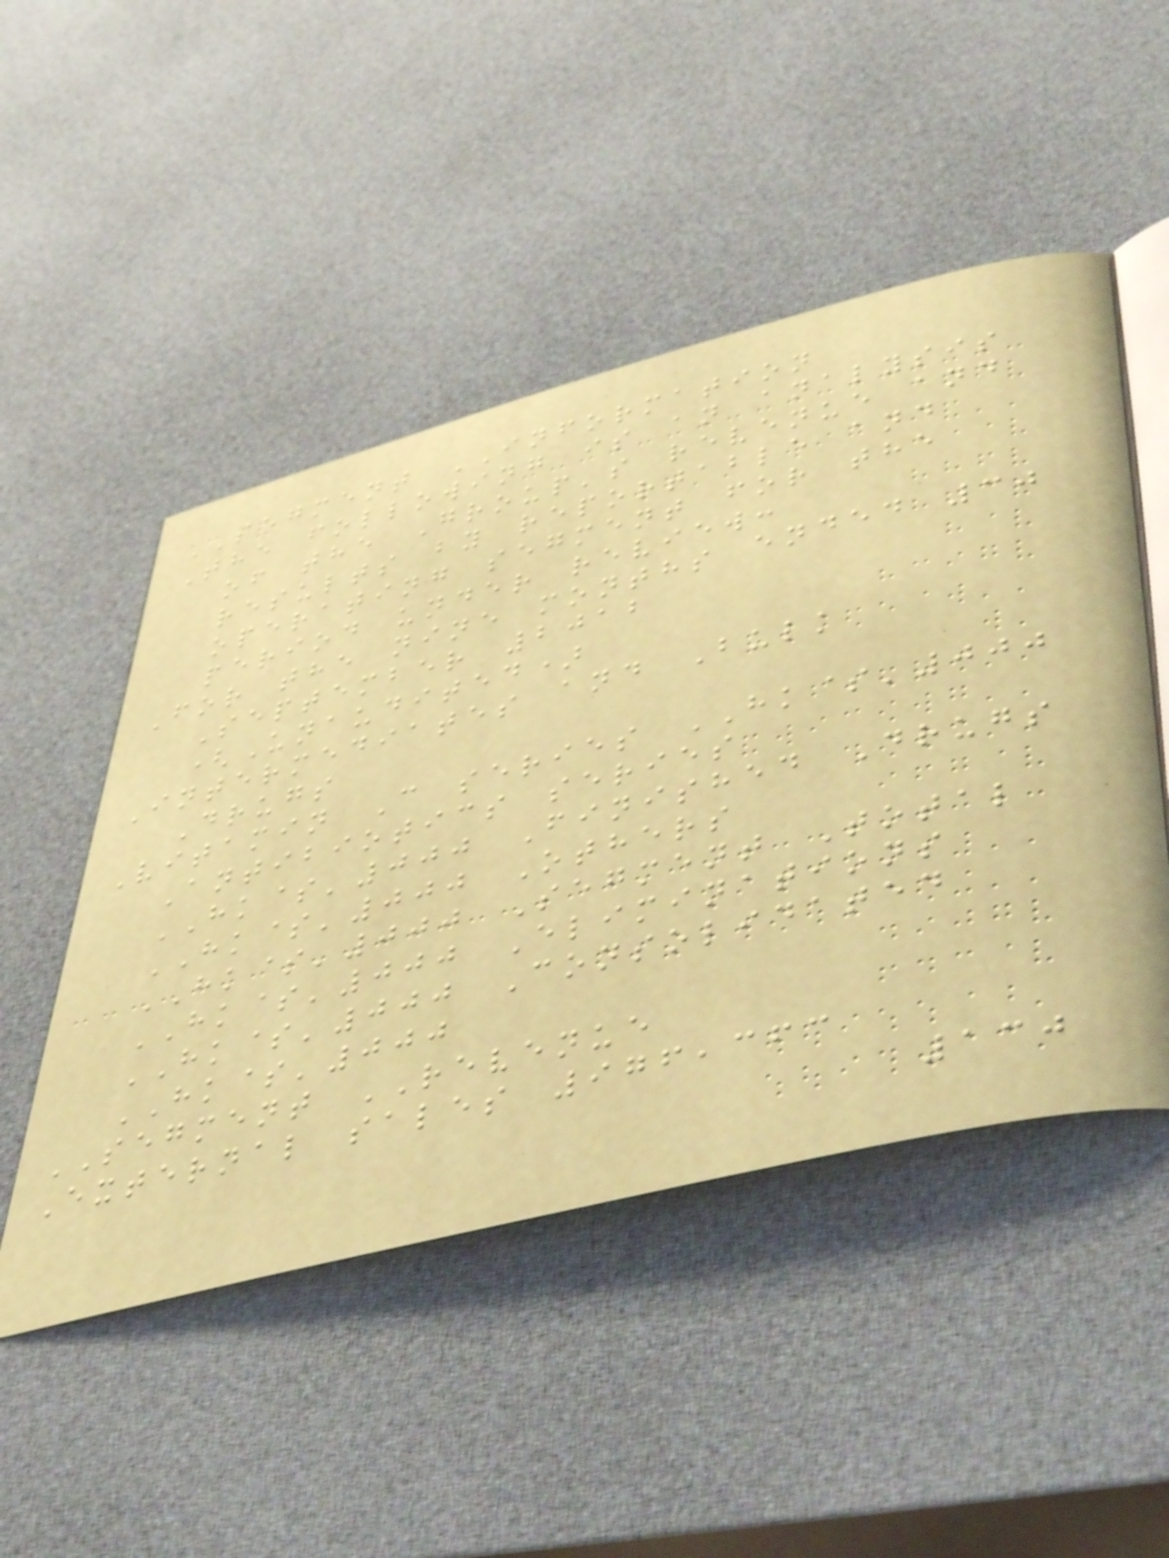SEGMENT INFORMATION
The following is an analysis
of the Group's revenue and
results by reportable and
operating segment for the
period under review:
For the nine months ended 30
September 2012
(Unaudited)
Intermediates and Bulk
Drugs
Vitamin C series HK$'000
Antibiotics series
HK$'000 Finished Drugs
HK$'000 Others
HK$'000 Segment Total
HK$'000 Eliminations
HK$'000 Consolidated
HK$'000
SEGMENT REVENUE
External sales 976,363
130
